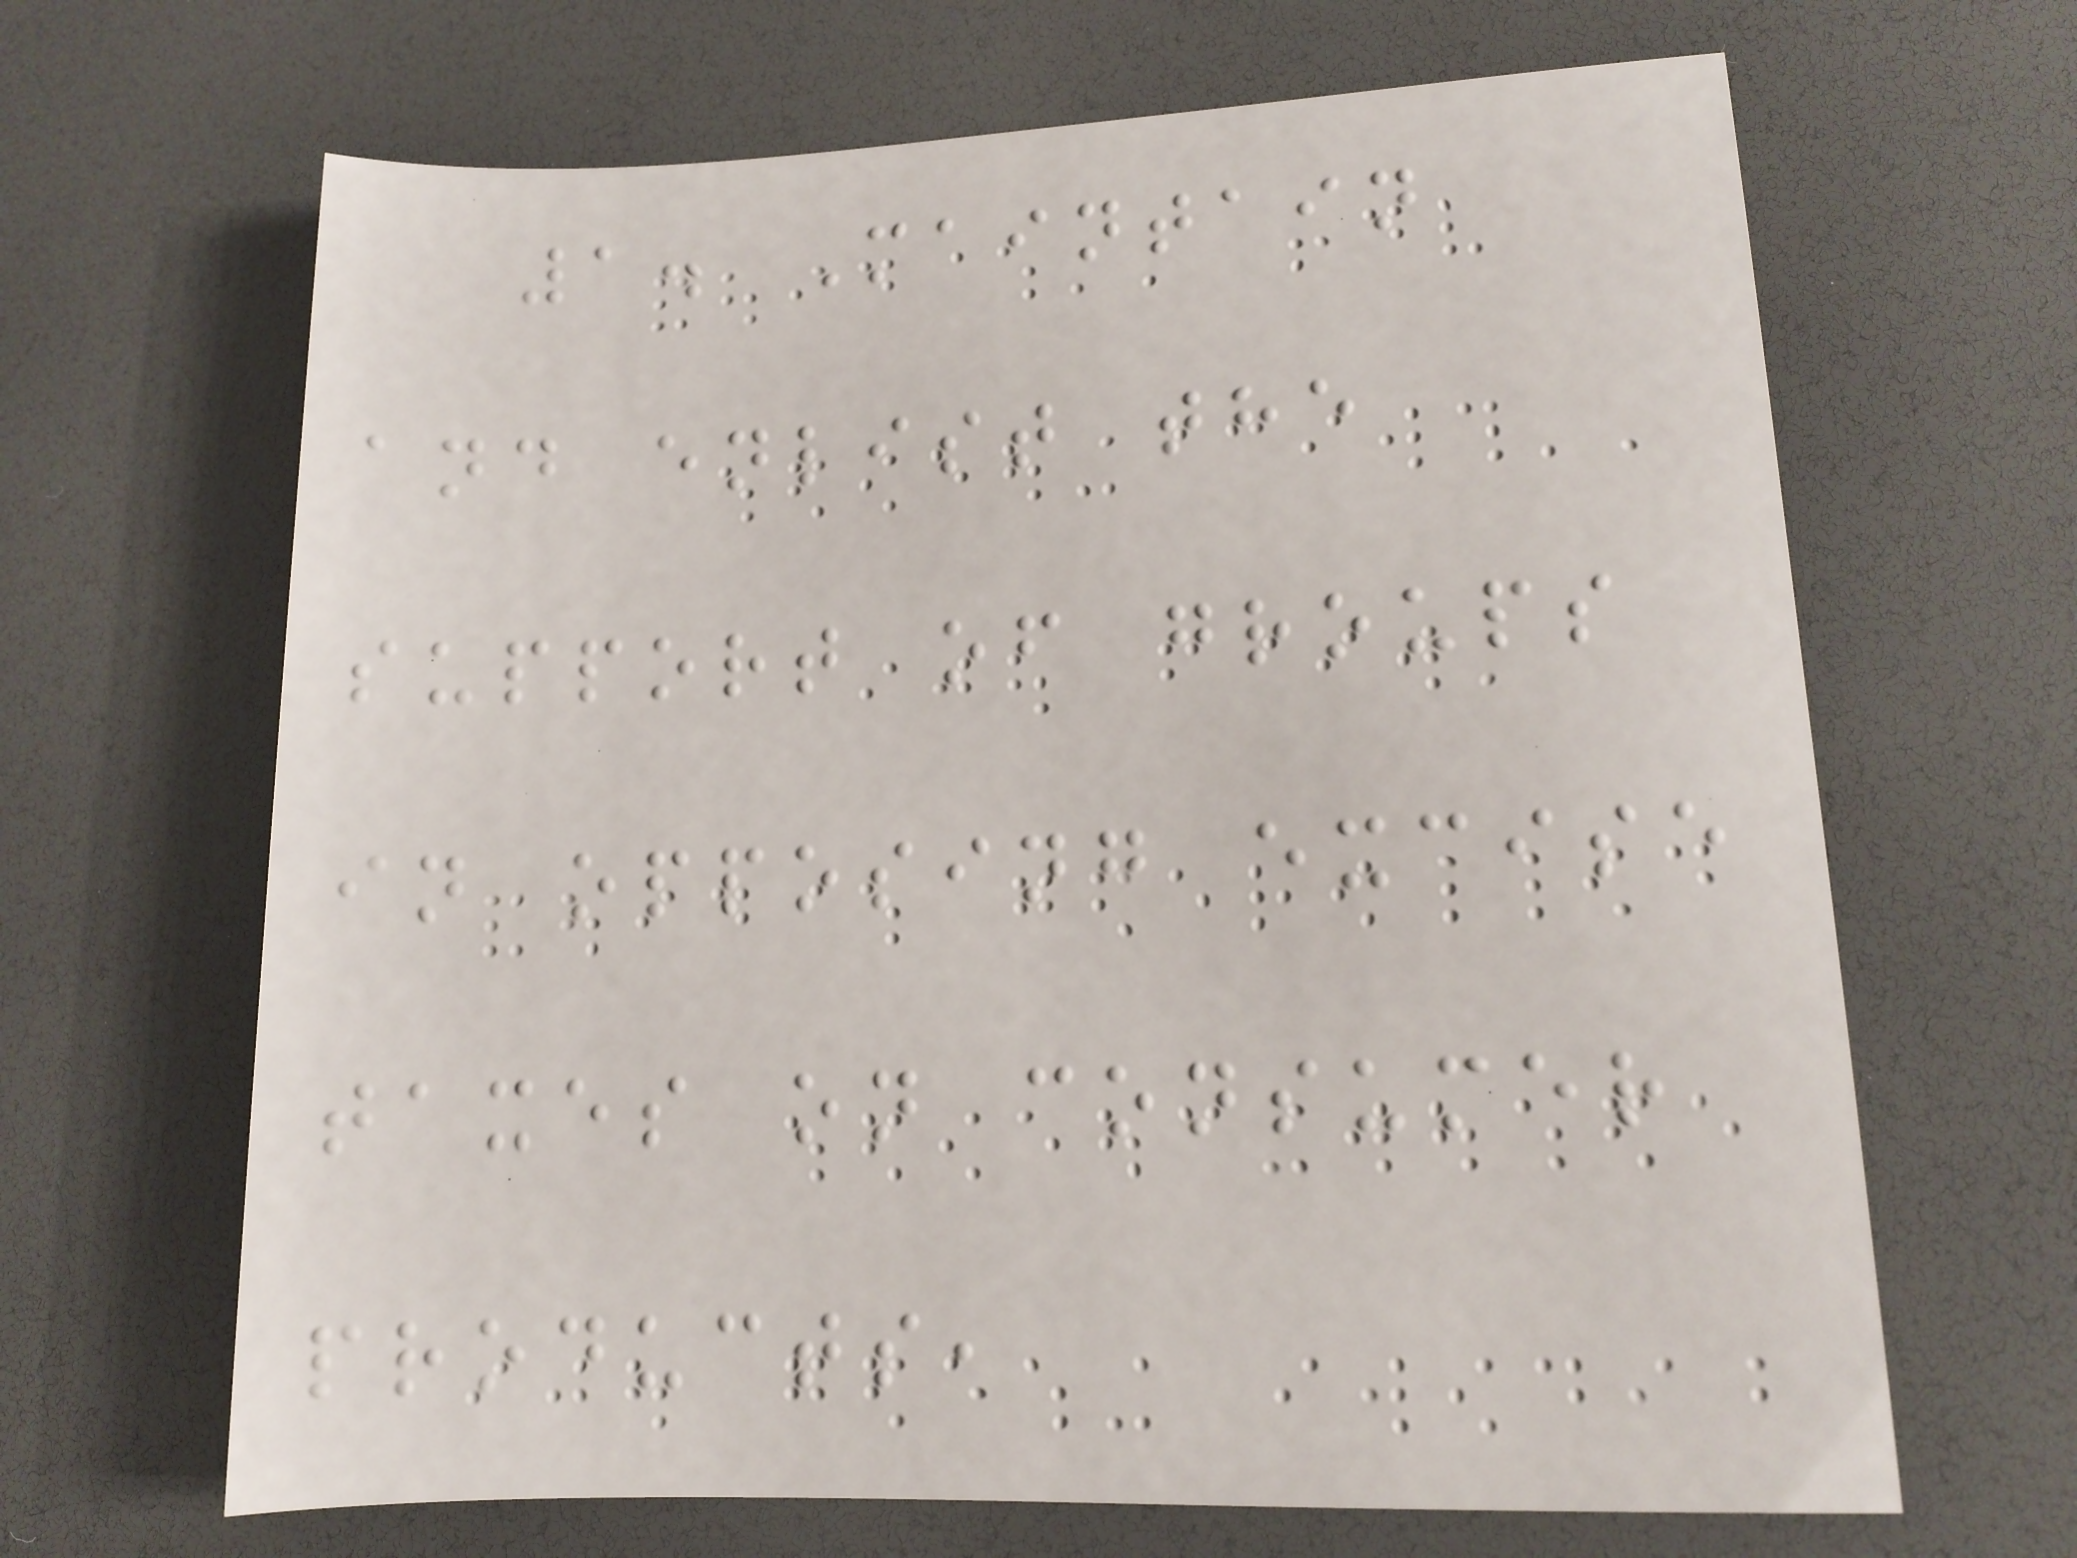1. Maintain
and enlist the
support of groups
in opposing excise
taxes on consumer
products,
